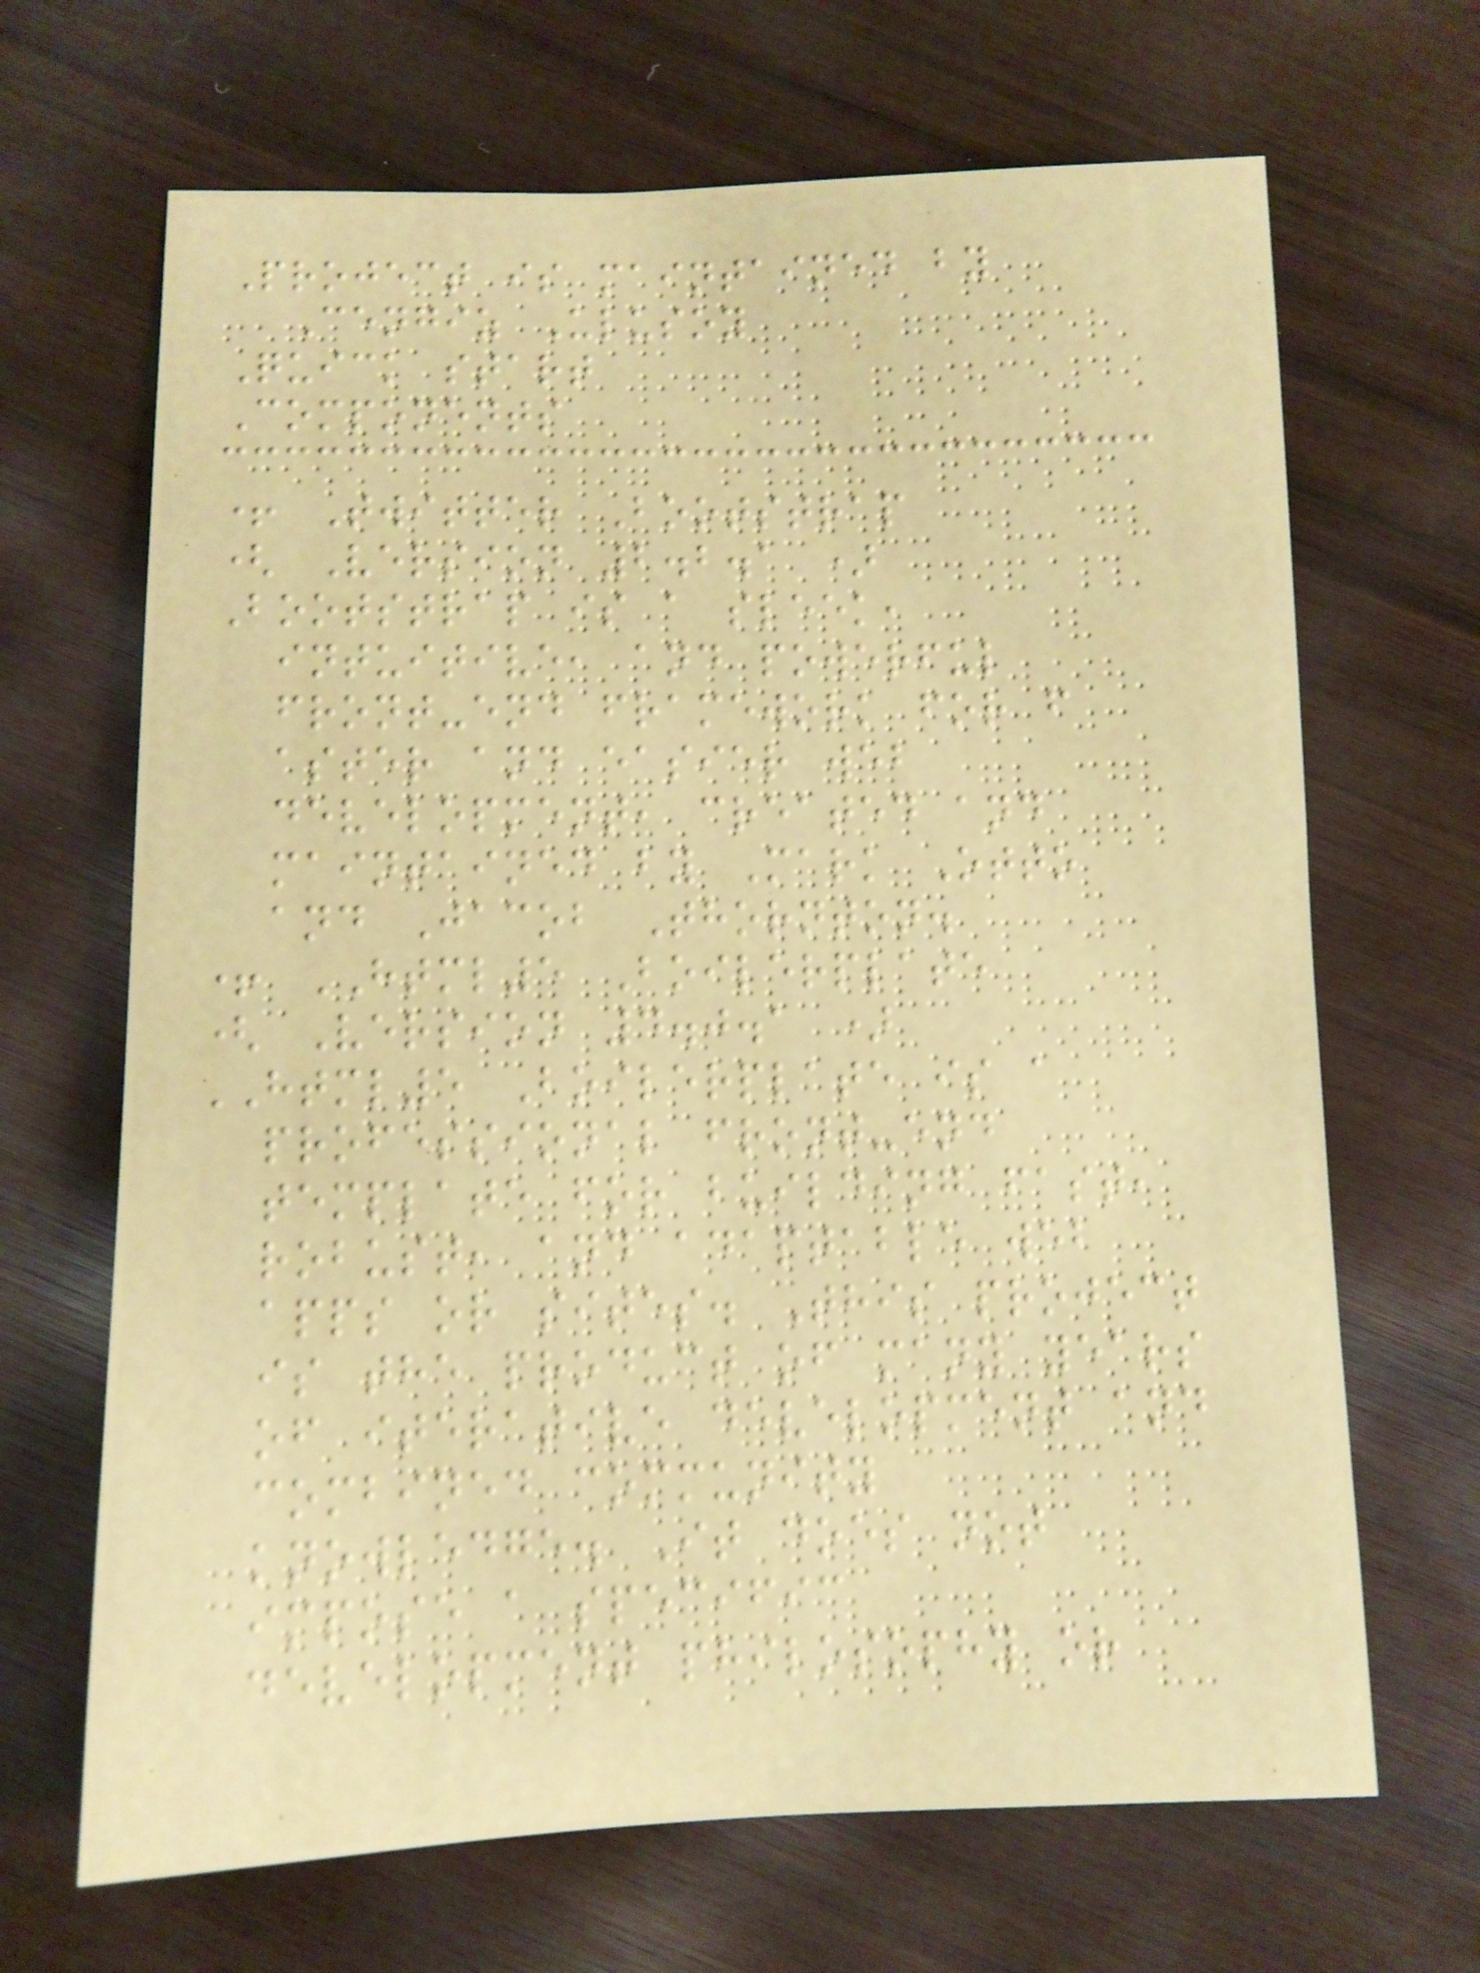Project is maintained by
Cengiz Ulusoy
Quick start
Components
+ Twitter Bootstrap
( Version 2.2.1 )
Bootstrap is a sleek,
intuitive, and powerful
front-end framework for f
aster and easier web
development, created and
maintained by Mark Otto
and Jacob Thornton.
+ HTML5 Boilerplate
( Version 4.0.1 )
HTML5 Boilerplate is a
professional front-end
template for building fast,
robust, and adaptable web
apps or sites. This project
is the product of many years
of iterative development and
combined community
knowledge. It does not
impose a specific
development philosophy or
